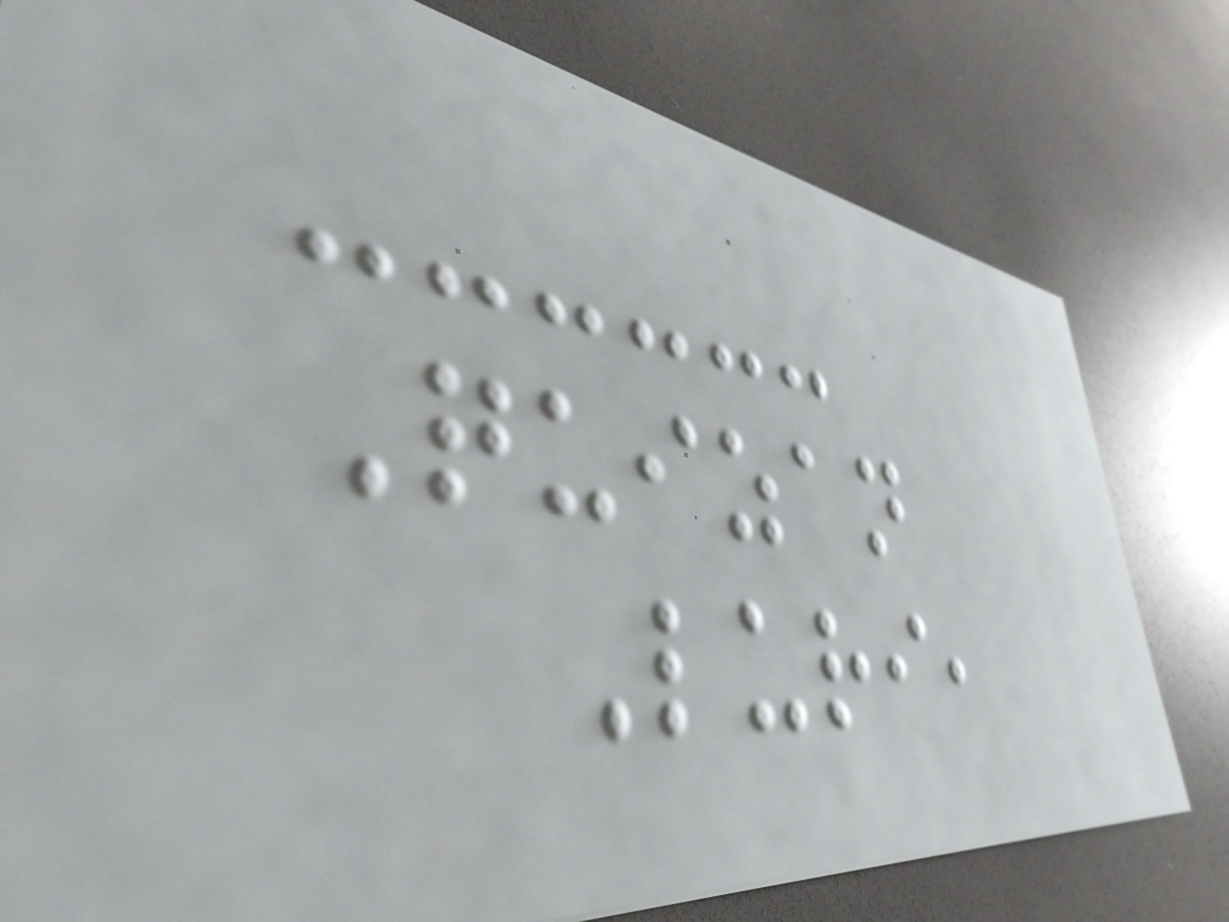Quizan
Luri,
